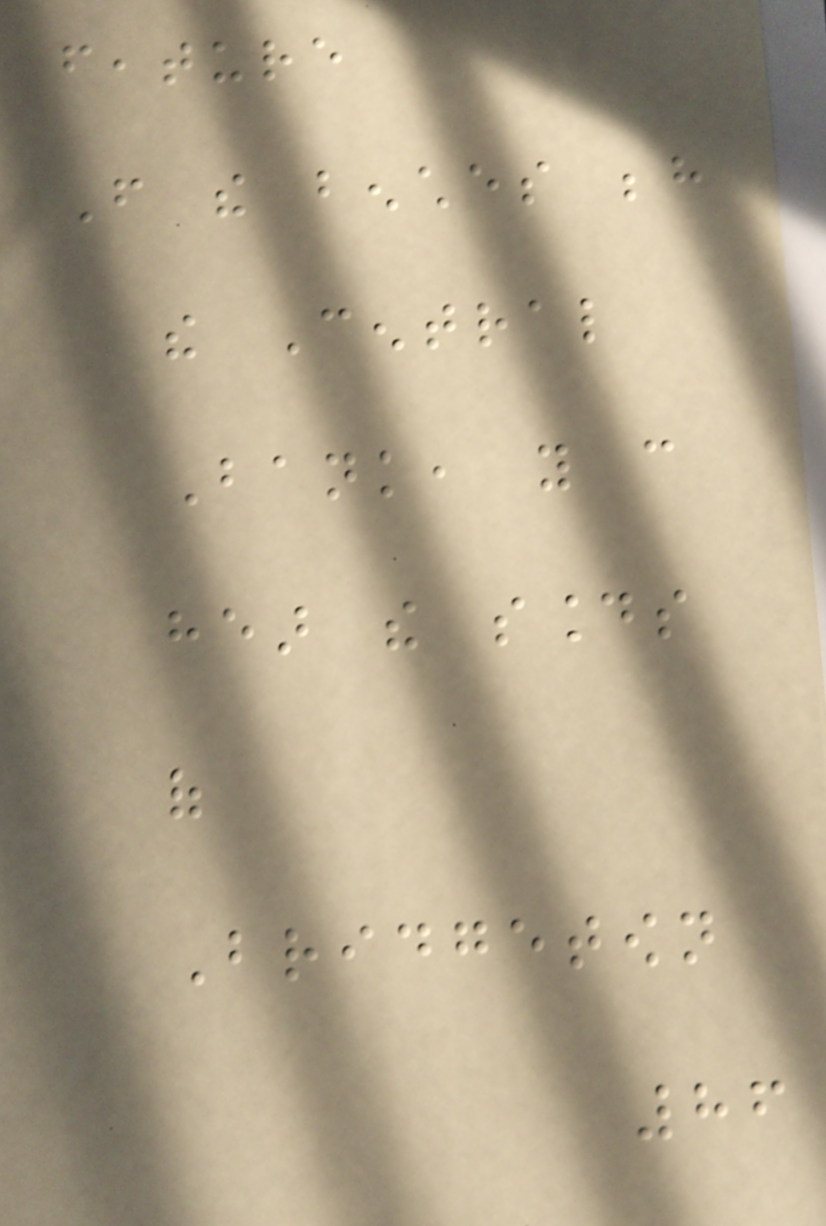feature
From the benches behind
the Central
Bank, you can
hear the sounds
of
Bridgetown
86
